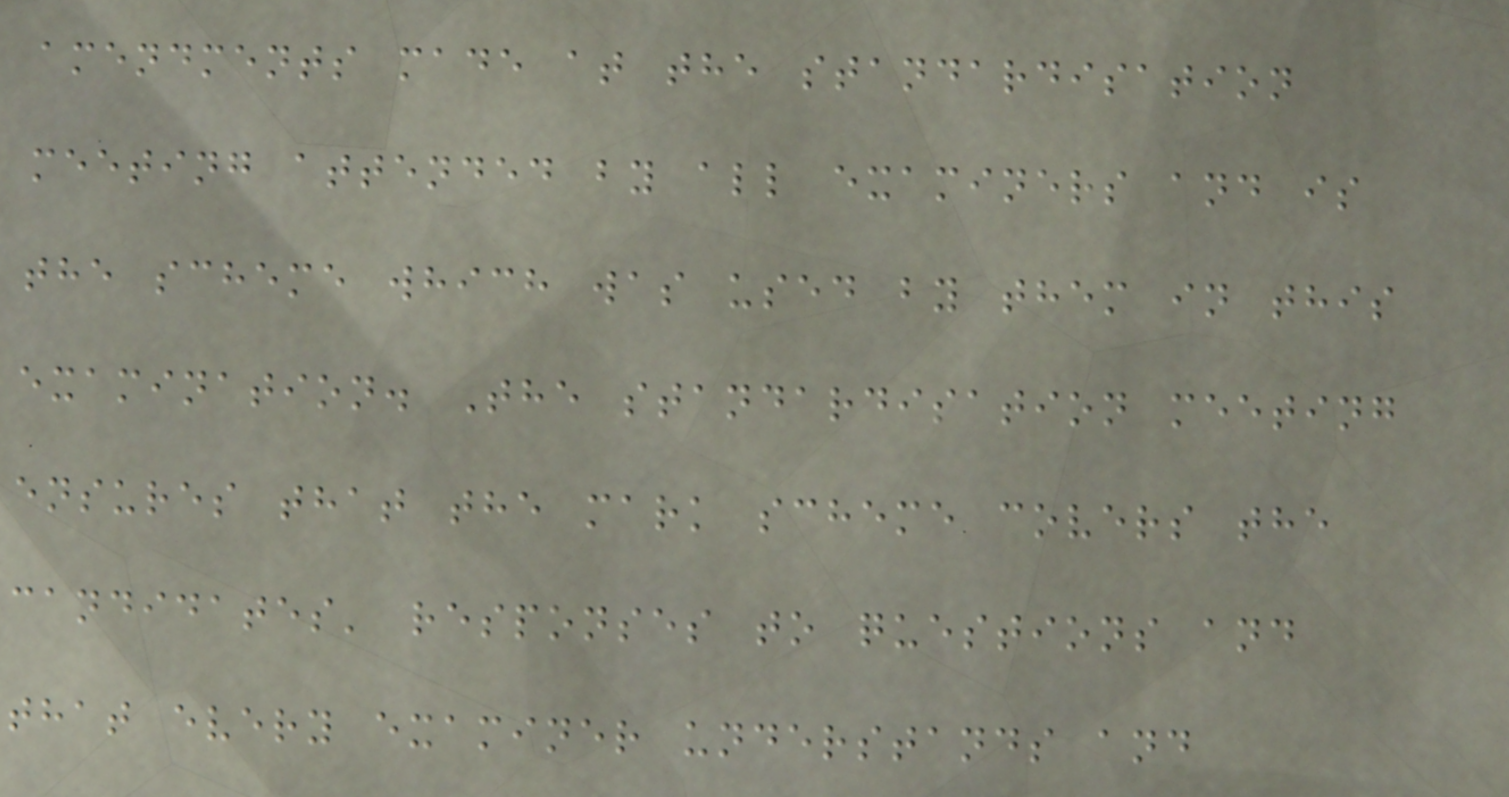amendments made at the standardisation
meeting attended by all examiners and is
the scheme which was used by them in this
examination. The standardisation meeting
ensures that the mark scheme covers the
candidates' responses to questions and
that every examiner understands and
